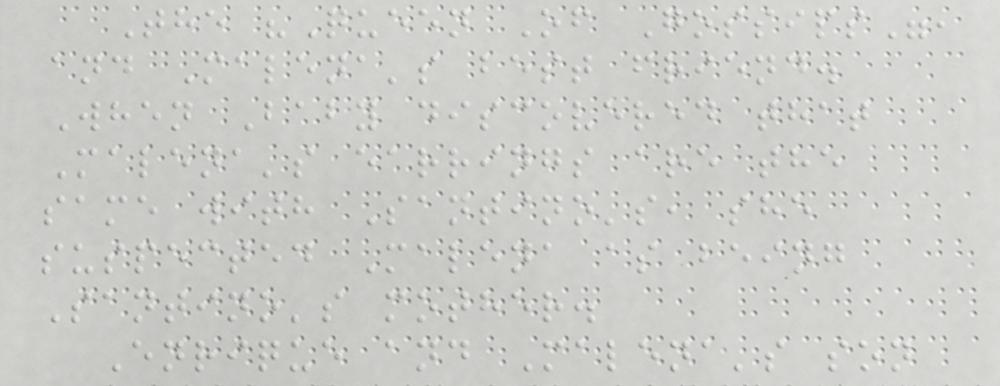The "Queen Of Gossips",
and Malena's best friend.
When Baby discovered that
Malena's earrings are the
same with Santino's, she
suspected Malena as being
Santino's mother.
Enrique and Malena's son
